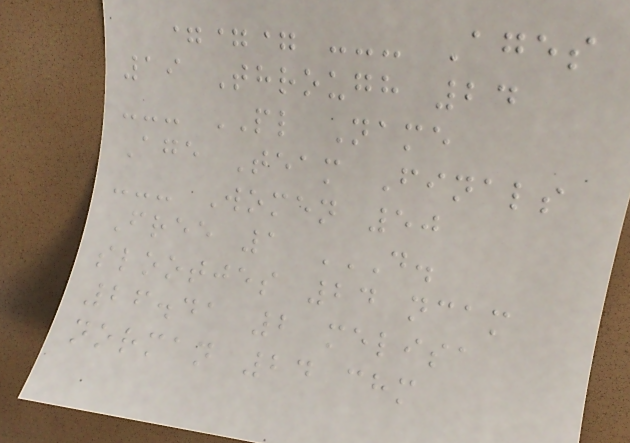=== --- Ages
19 Through 24
--- PL Name
Age Team Finals
--- Women 50
Free 1 D.
SLOOTJES 24 NCAM
26.41 2 MELISA
NORMAN 24 CHM
